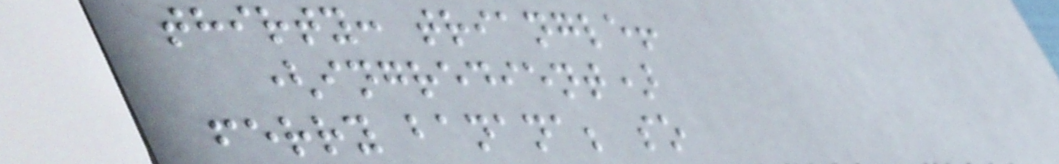thirty: triangle!
(ingredient)
ferry banana; so
